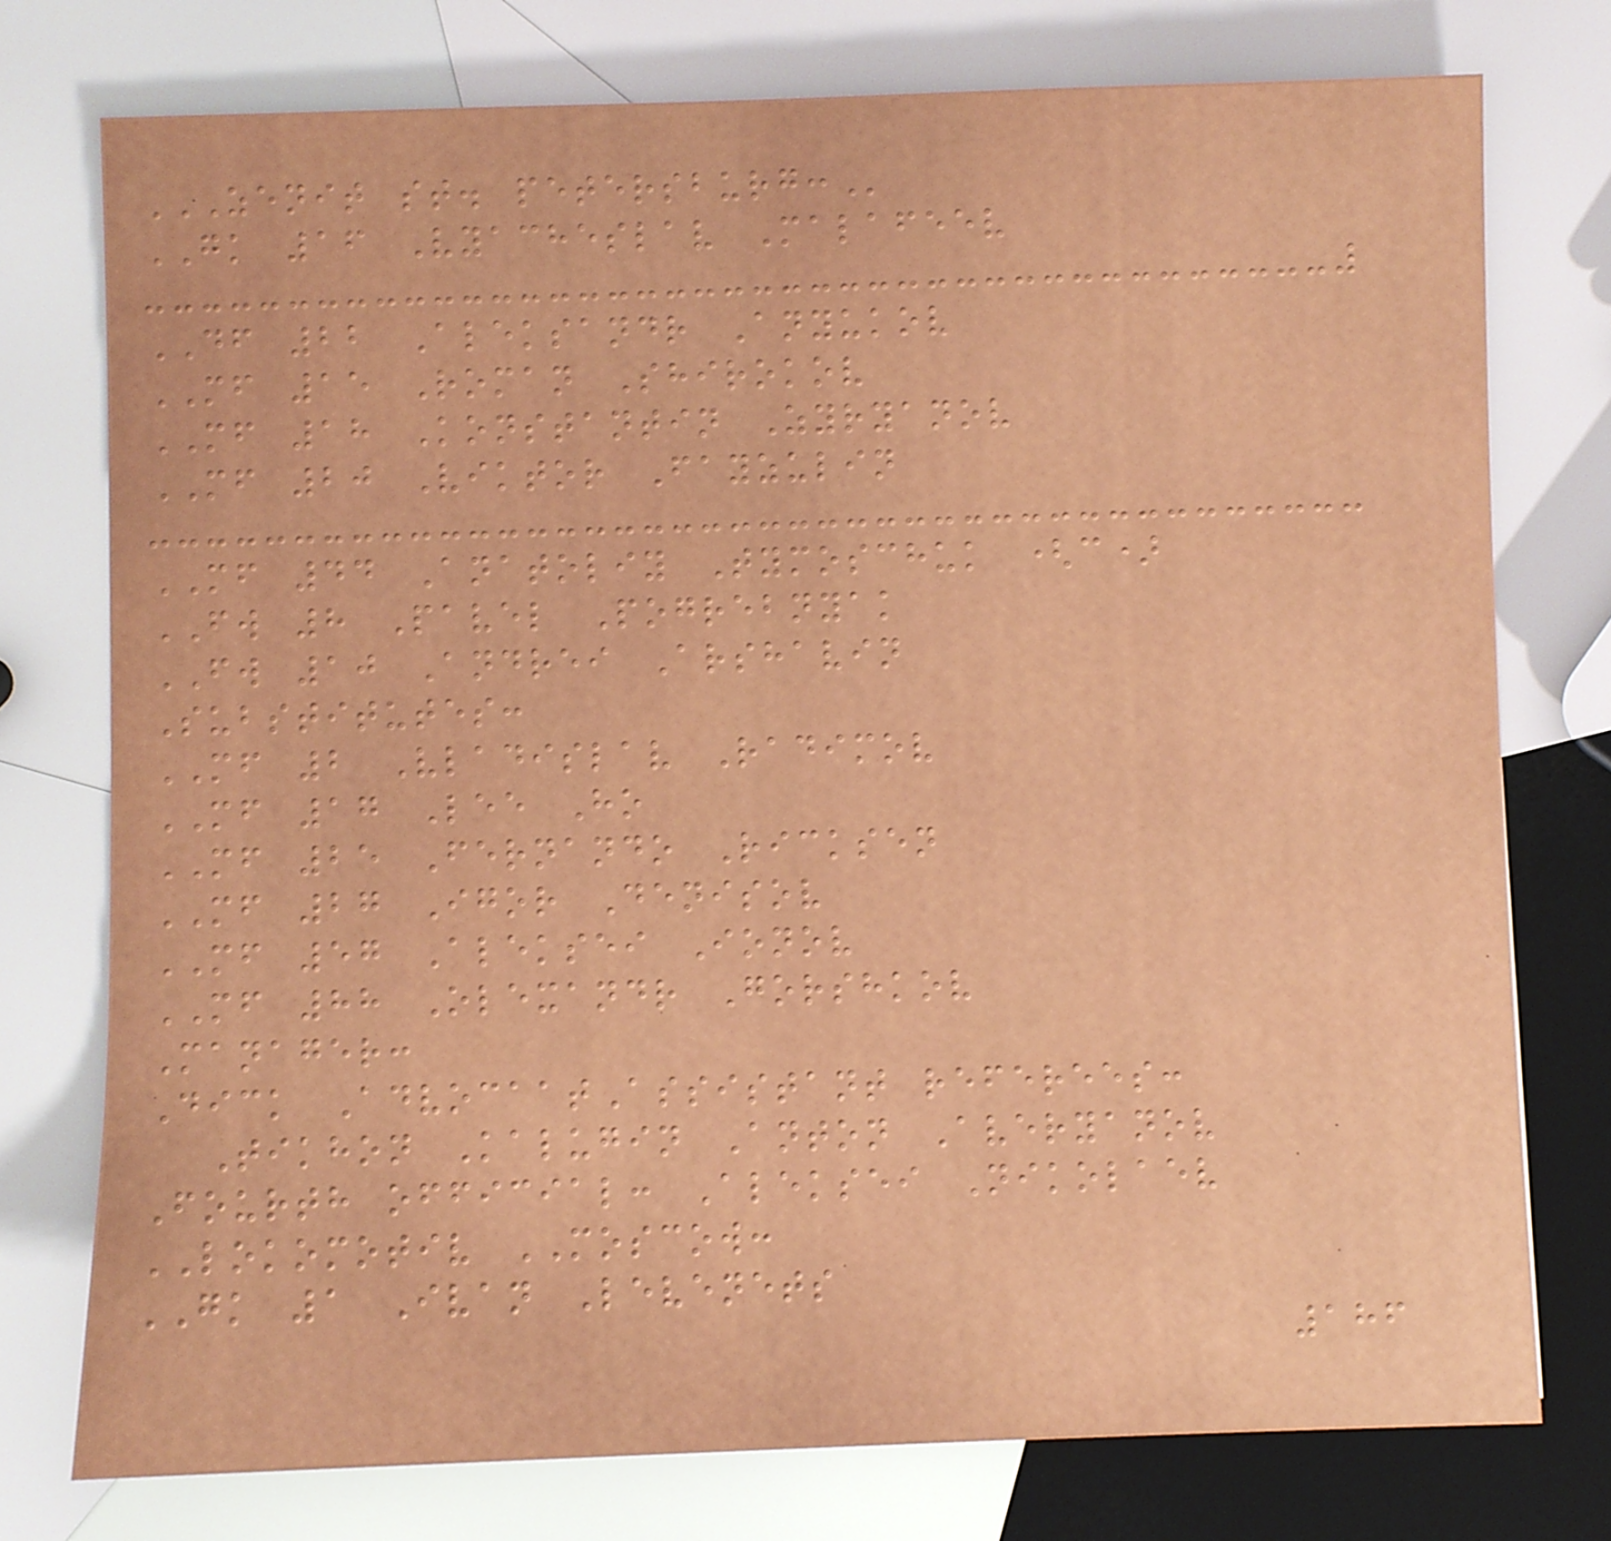ZENIT ST. PETERSBURG:
GK 16 Vyacheslav Malafeev
DF 22 Aleksandr Anyukov
MF 15 Roman Shirokov
MF 18 Konstantin Zyryanov
MF 20 Viktor Fayzulin
MF 44 Anatoliy Tymoschuk (c)
FW 8 Pavel Pogrebnyak
FW 10 Andrei Arshavin
Substitutes:
MF 2 Vladislav Radimov
MF 17 Lee Ho
MF 25 Fernando Ricksen
MF 27 Igor Denisov
MF 57 Aleksei Ionov
MF 88 Olexandr Gorshkov
Manager:
Dick AdvocaatAssistant referees:
Tikhon Kalugin Anton Averyanov
Fourth official: Aleksei Nikolaev
LOKOMOTIV MOSCOW:
GK 1 Ivan Levenets
186
